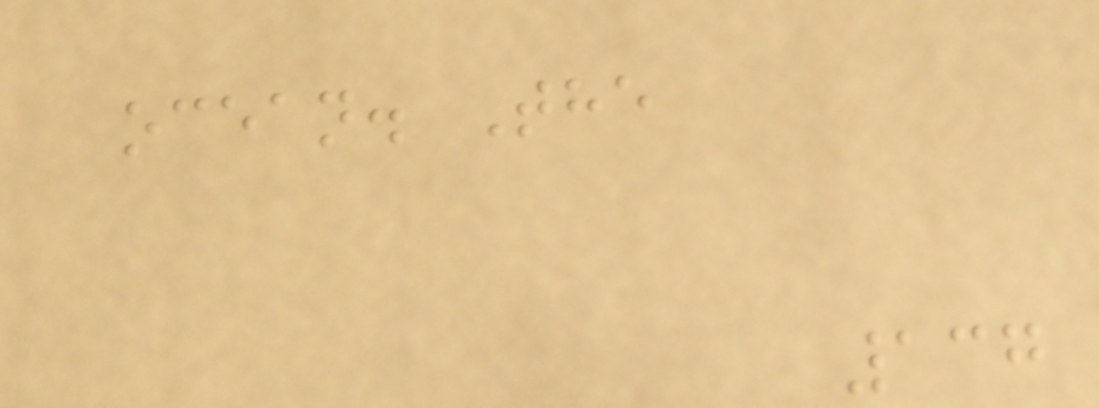ocean. The
137
